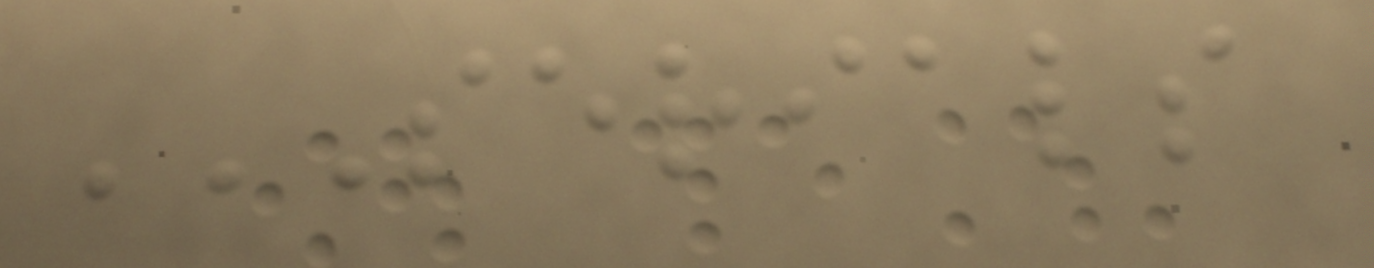SERIALS
